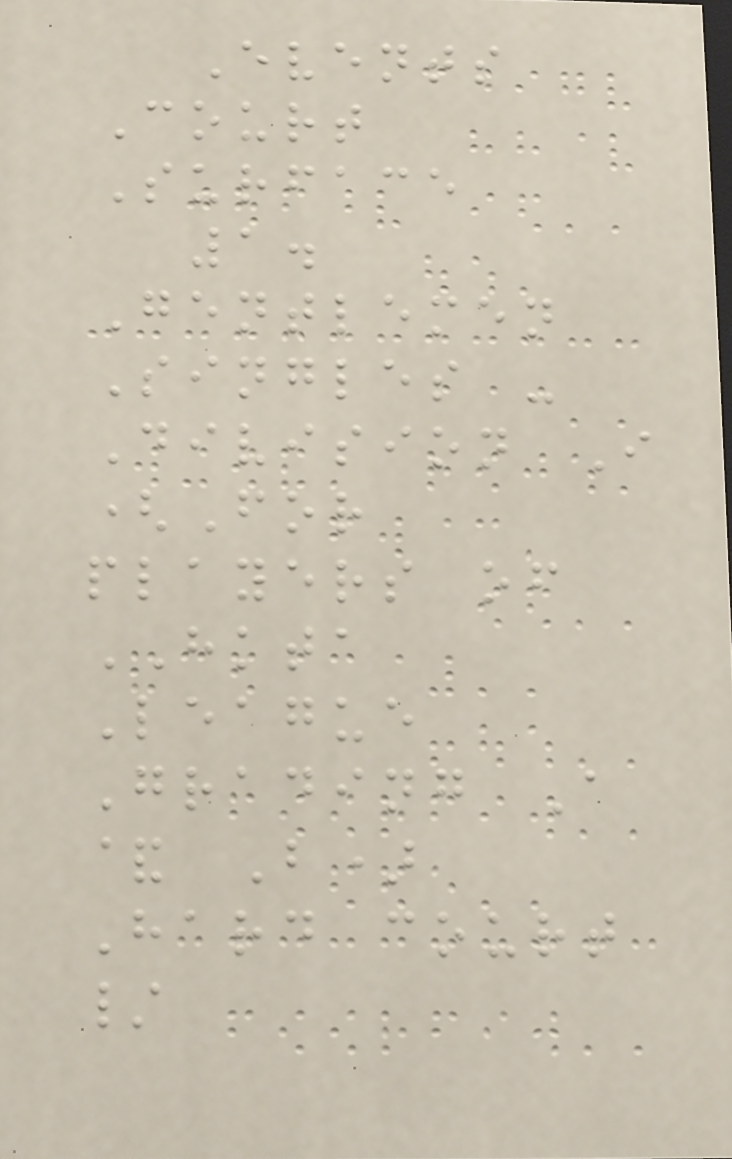Events
Court
Surface
1.
Gentlemen
Singles -
Division I
(For
players of
HKTA
League
Grading A
& B)
Hard court
/
